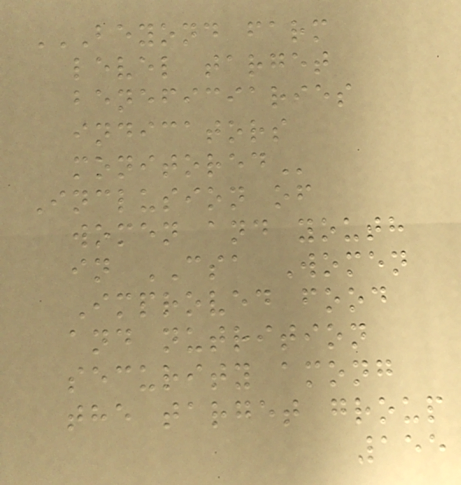BEYOND FARM
LEVEL TARGET
BENEFICIARIES
INDICATORS
MONITORED
Inclusion of
women and youth
in CSA Women
Improved food
and nutrition
security among
the target group
155
